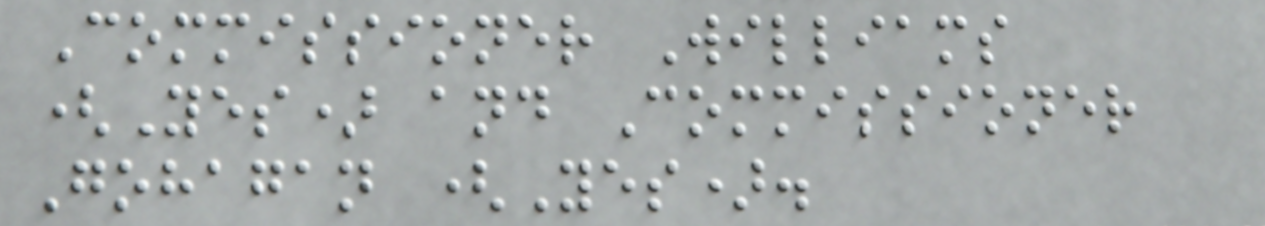Commissioner Williams
(Yes) and Commissioner
Gohagan (Yes).
